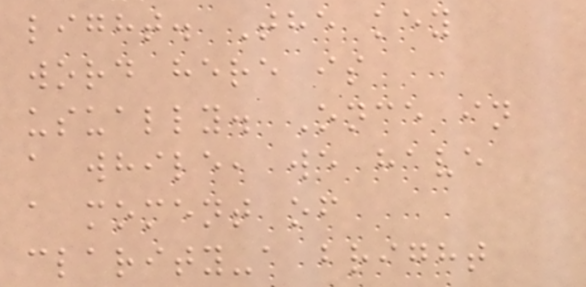light. The key
word here is
usually. Once in
a while, we have
a moment of
clarity-a bright
